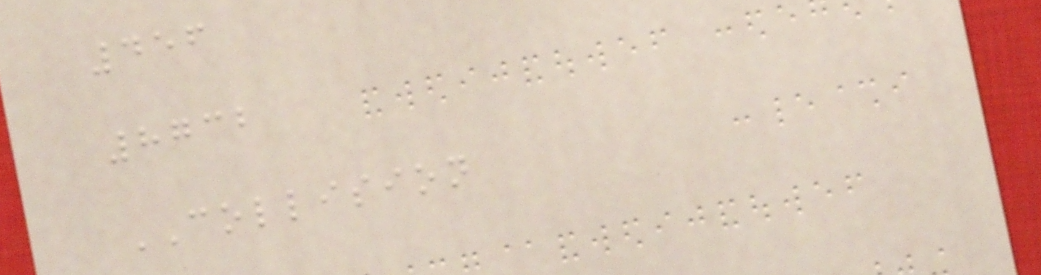456
8732
COLLISION
